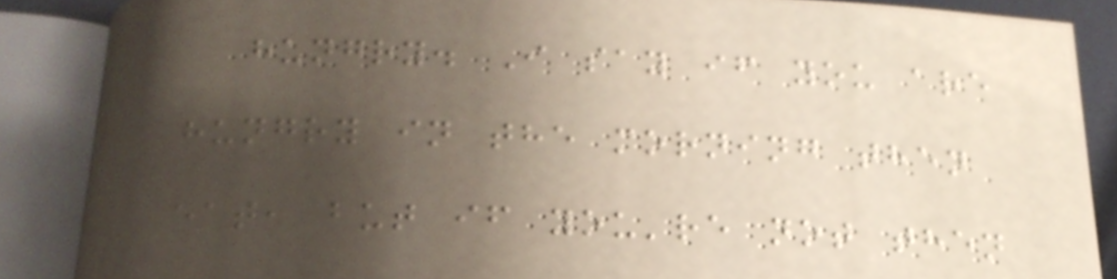hungry. I say if you are
hungry in the morning then
eat, but if you're not then
